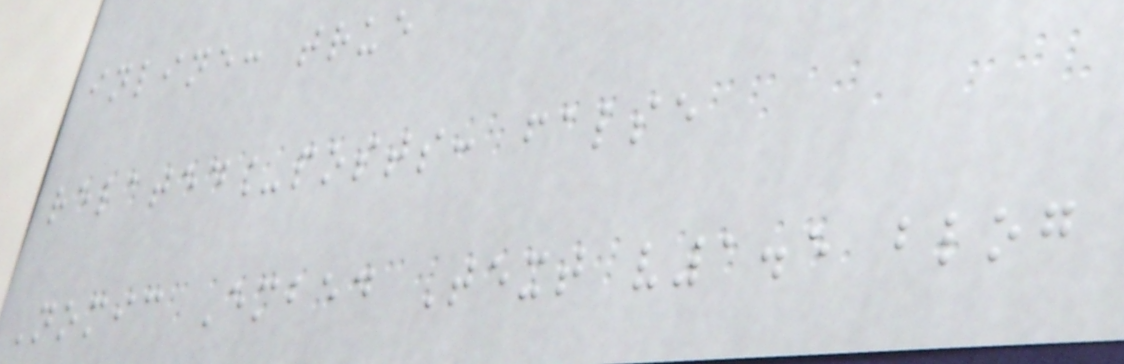inline: true
related_posts: false
Nomic Embed Text v1.5 blog
